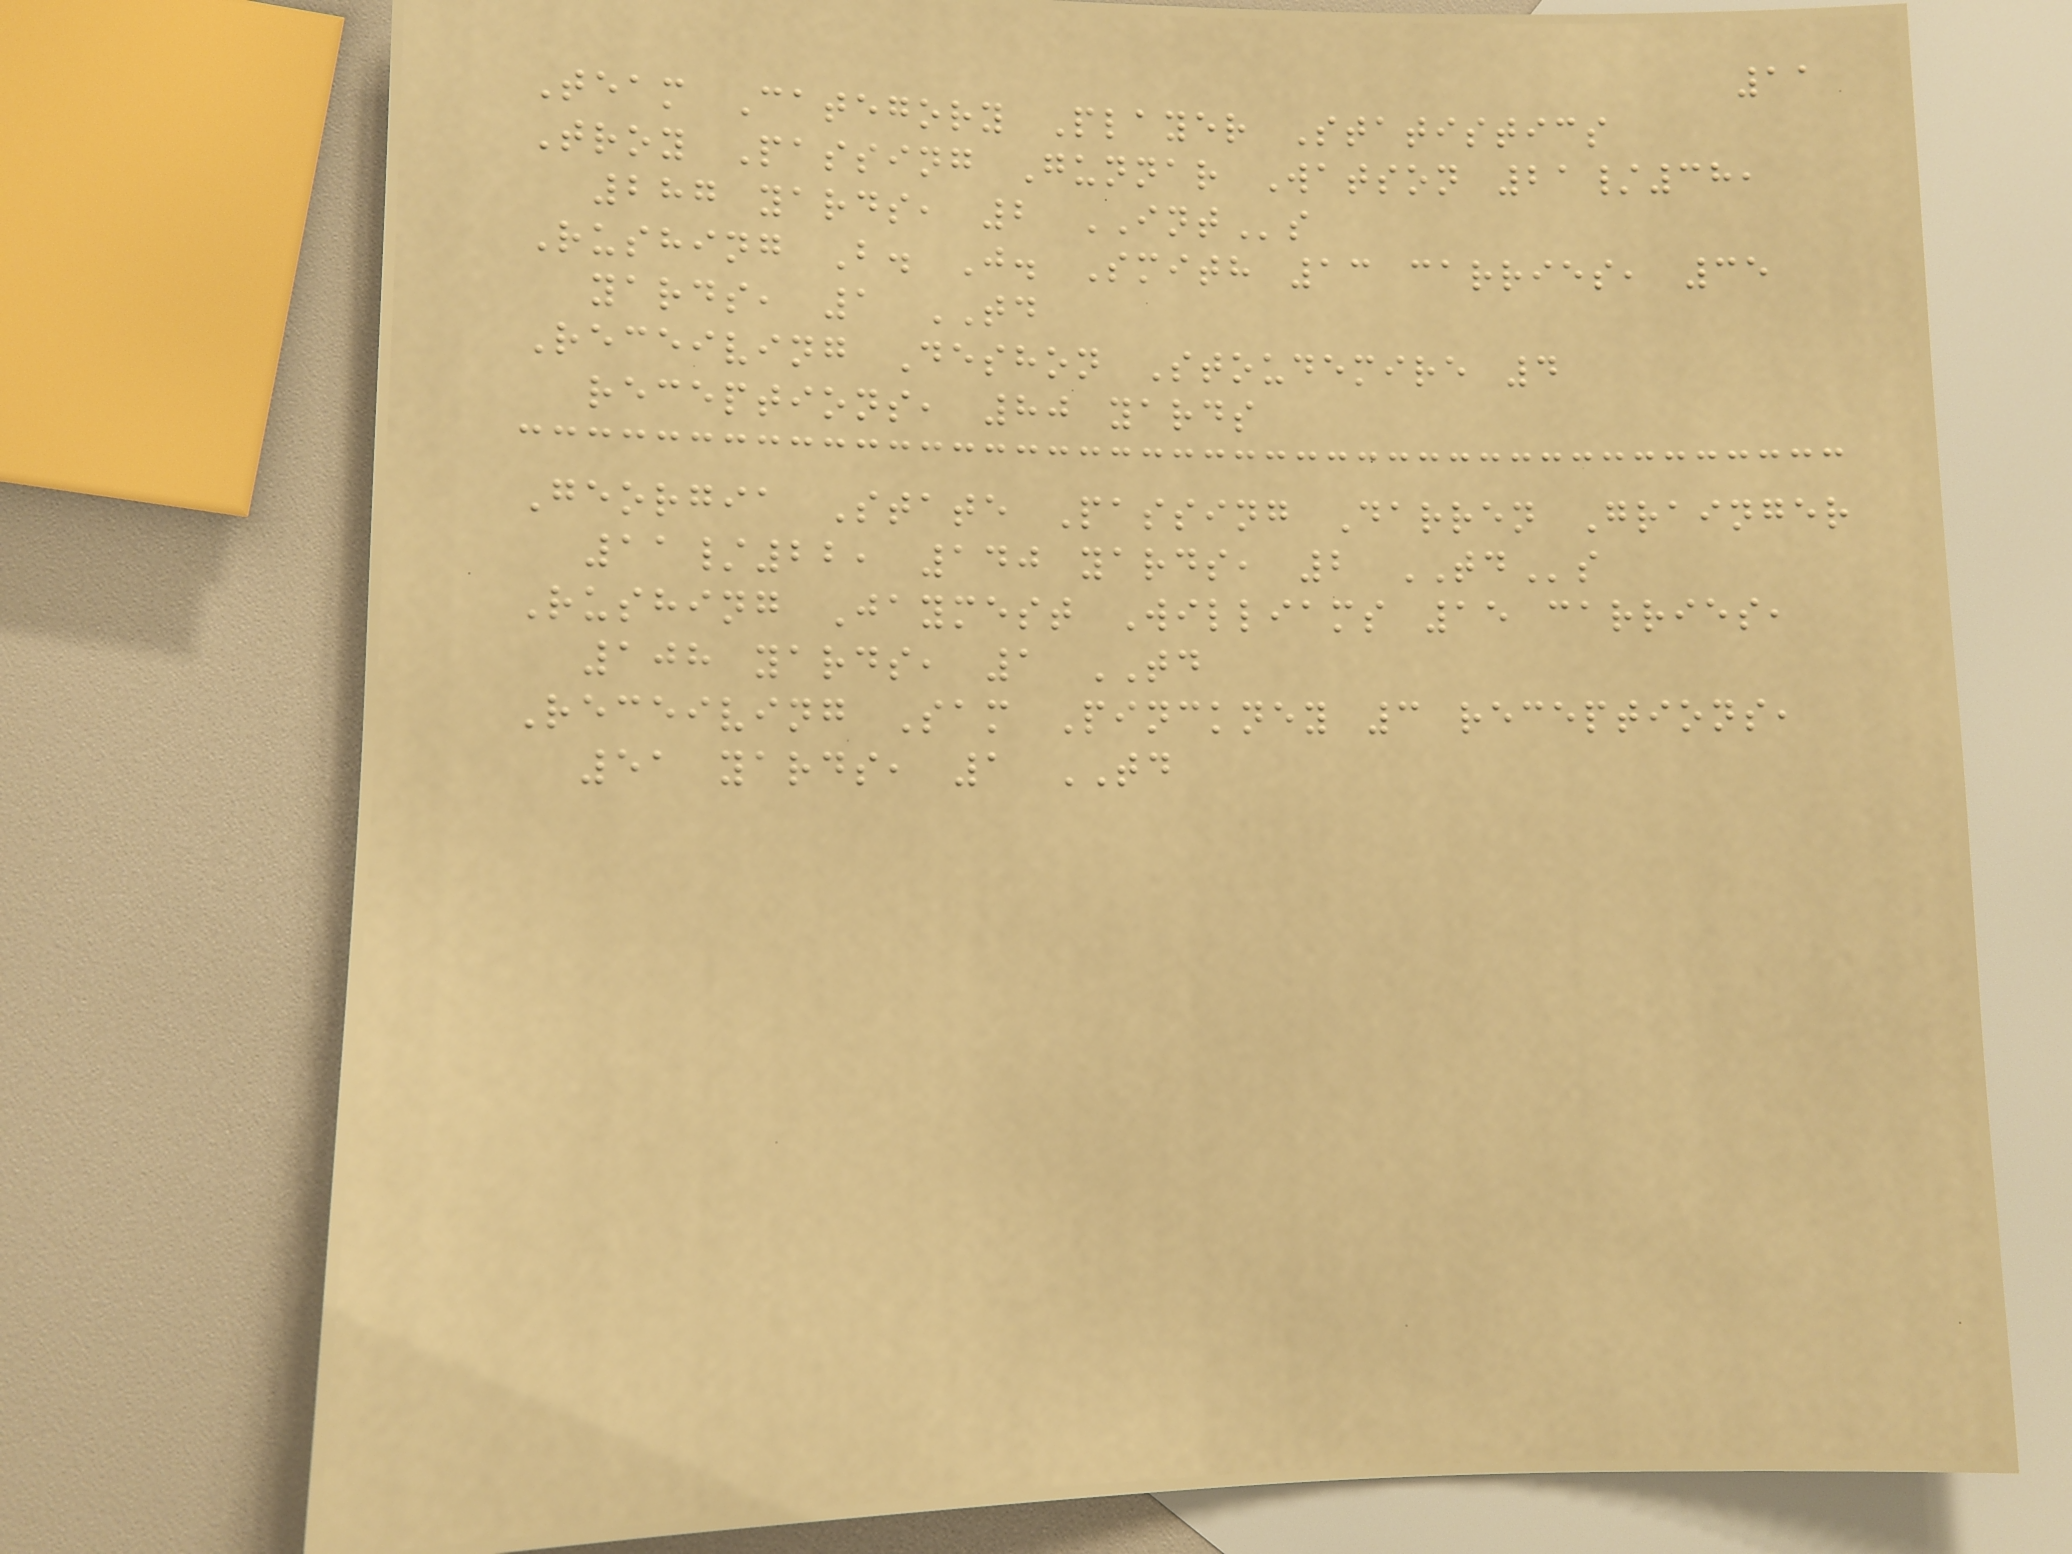11
Team Category Player Statistics
Troy Passing Gunnar Watson 21/38,
287 yards, 2 INTs
Rushing B. J. Smith 13 carries, 35
yards, 1 TD
Receiving Deshon Stoudemire 4
receptions, 80 yards
Georgia State Passing Darren Grainger
11/22, 140 yards, 2 TDs
Rushing Jaymest Williams 15 carries,
108 yards, 1 TD
Receiving Sam Pinckney 3 receptions,
51 yards, 1 TD
